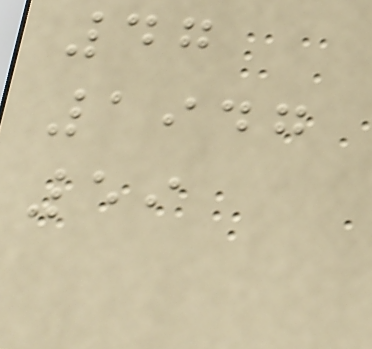47
1947
59
